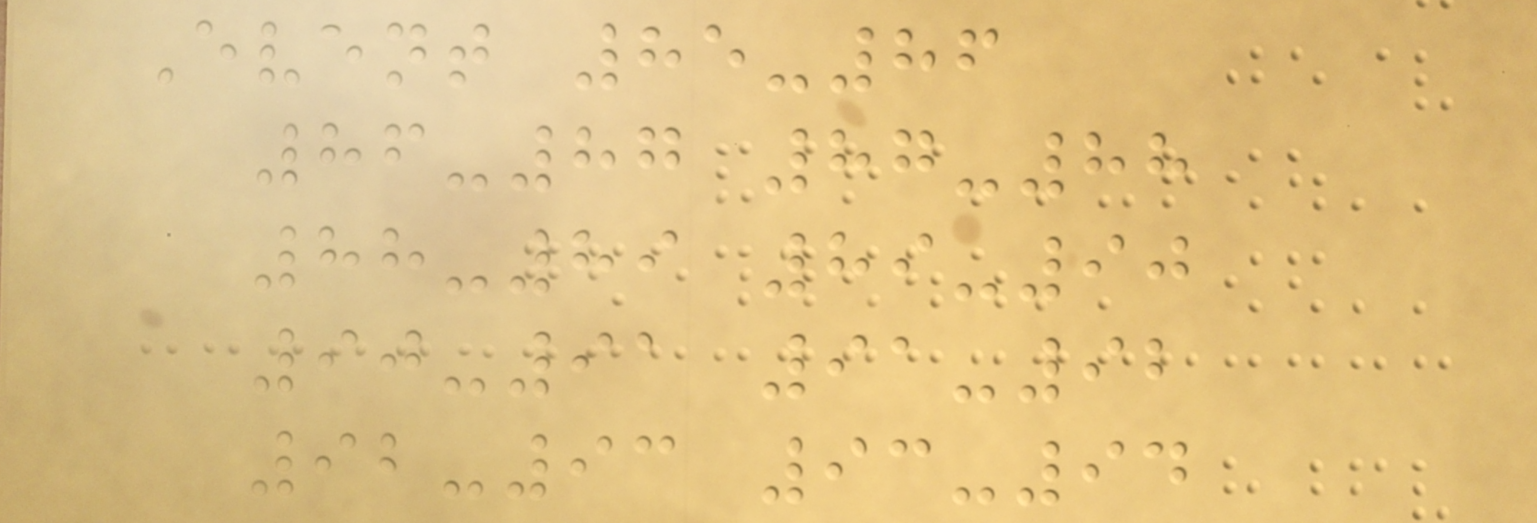Event 85-86
86-87 87-88
88-89 89-90
90-91 91-92
92-93 93-94
